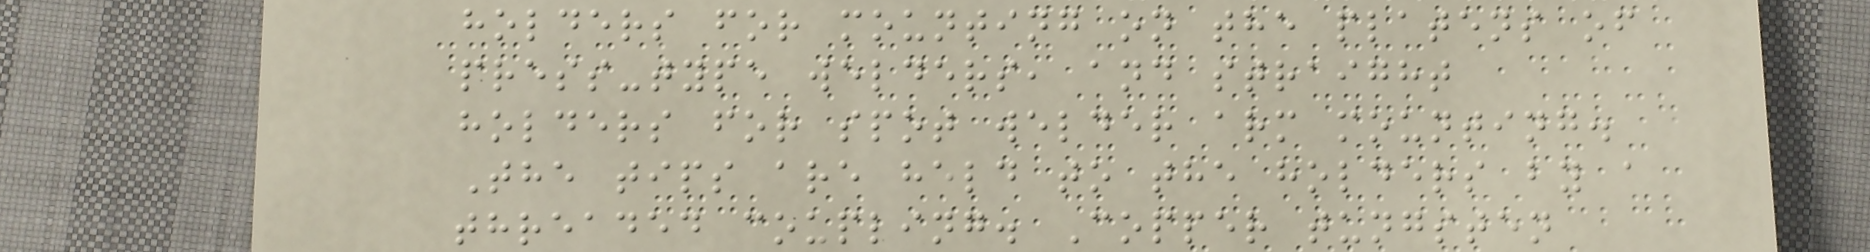holders for mounting on the platens of
press-type welders, and straight
holders for spot welder arm mounting.
The tips are held to the holders by a
threaded coupling. Copper tungsten
